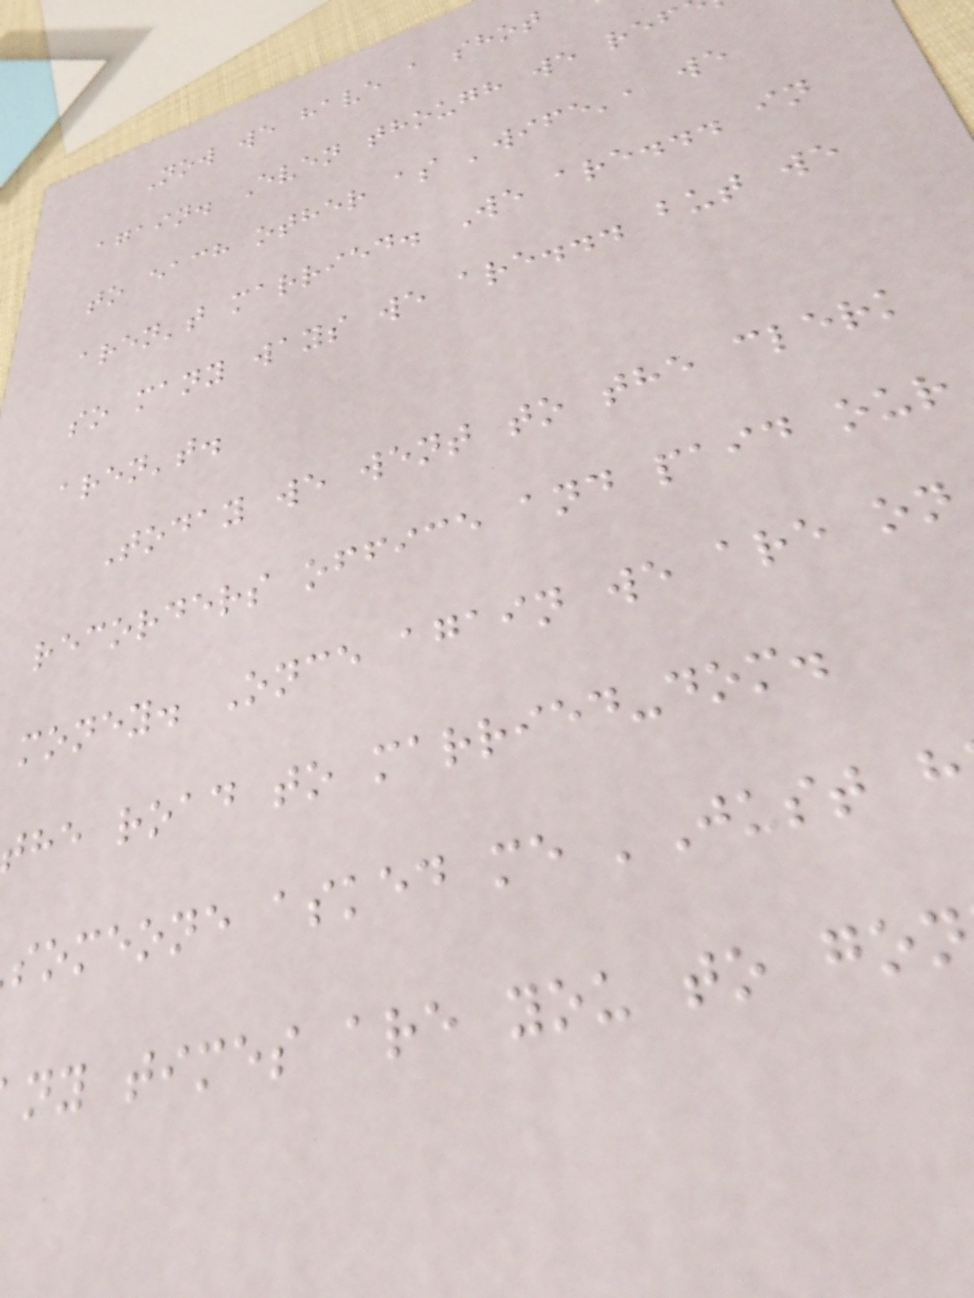Now we have a shot
again. Even though we ref
to each other as 'wife', we
aren't married. We are... in
so many ways we are... but we
aren't.
Today we went to the clerk
recorders office and paid our
money. Once again we are on
the road to married-dom.
someone asked me 'Just h
ny times are you to gon
